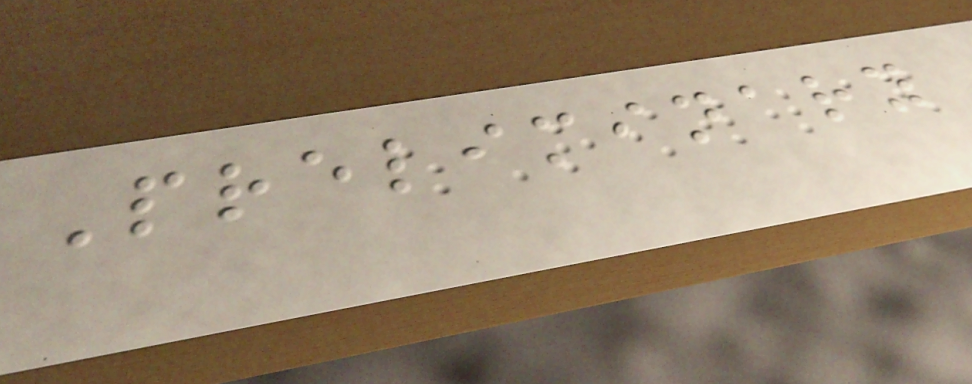Preliminary
